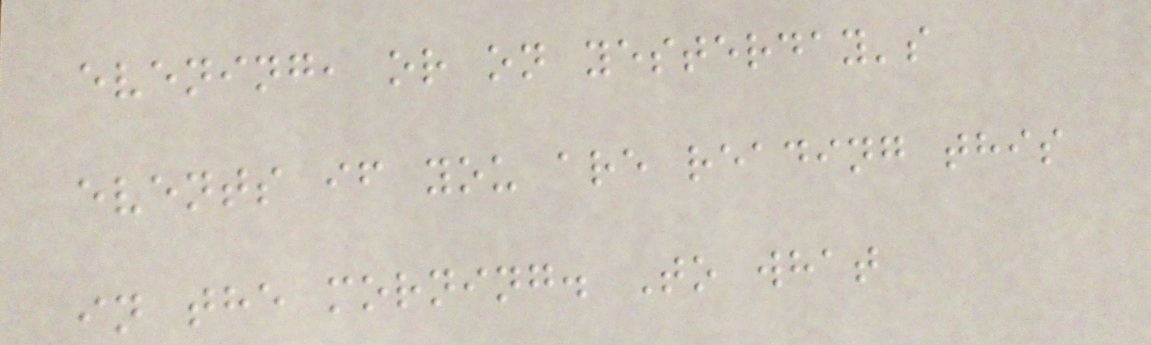evening, or on yesterday's
events if you are reading this
in the morning. To what
